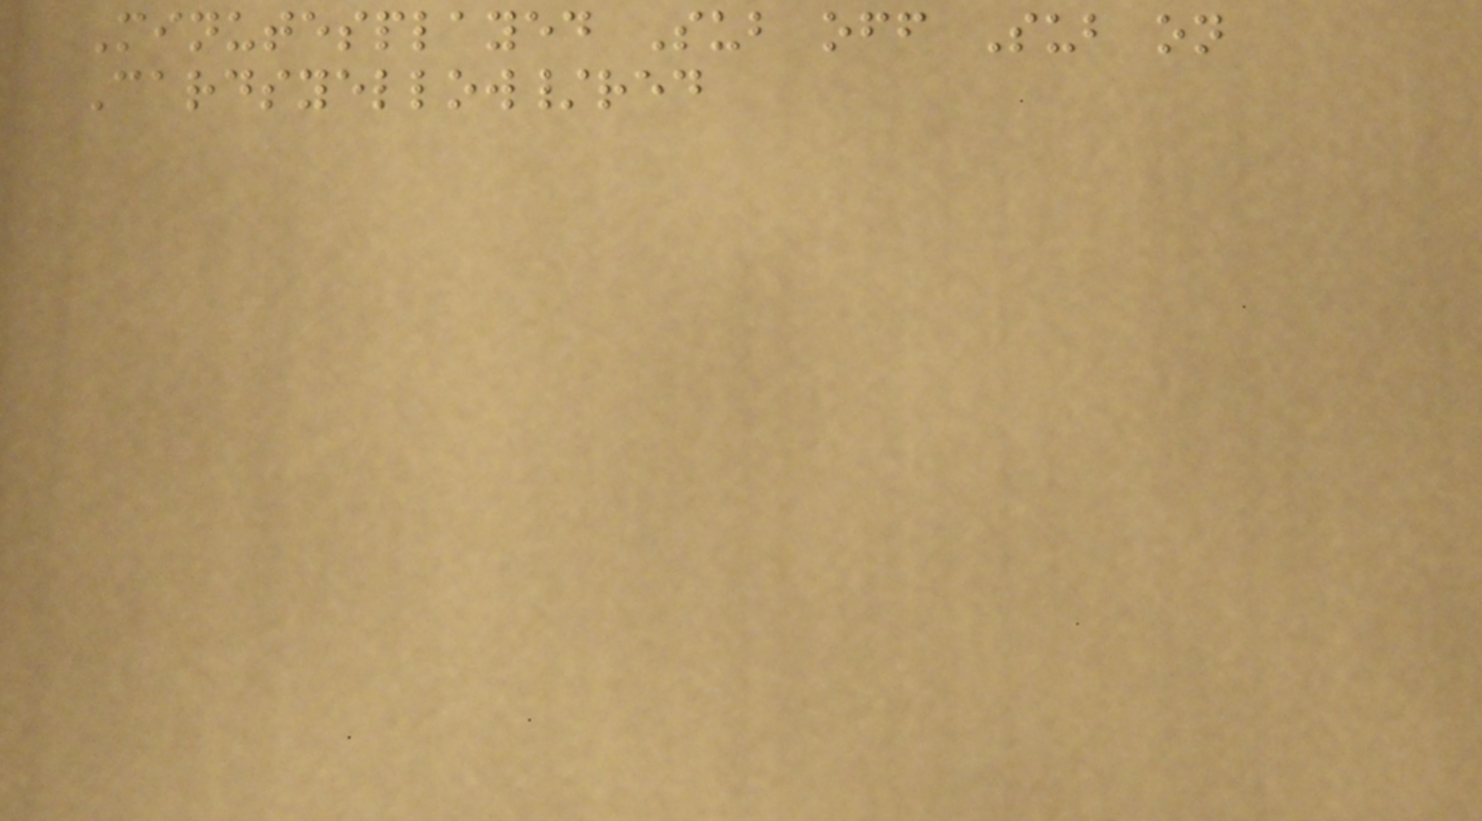Minutesplayed Sub off Sub on
Cardsyellow/red
